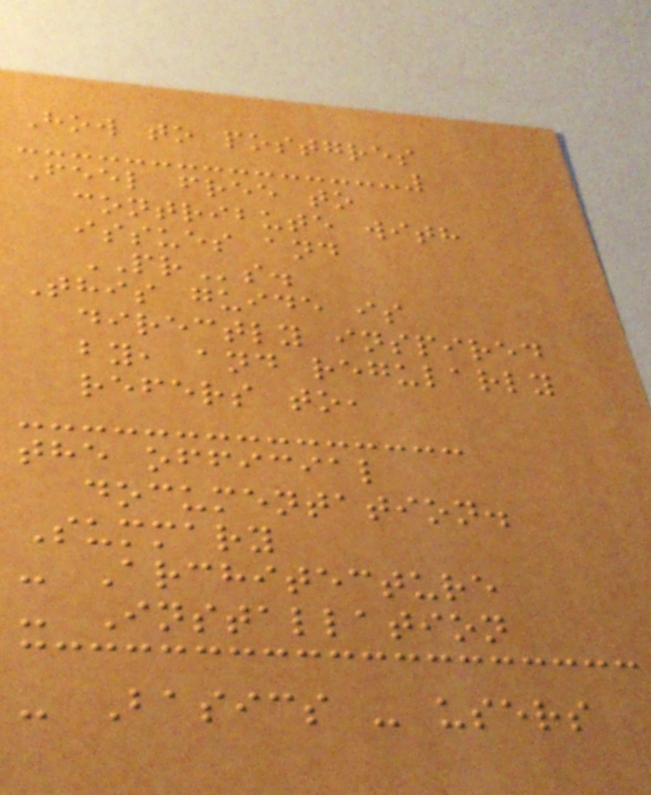How to postgres
Feel free to
contribute with
issues and
PRs.
This guide is
directly inspired
by, and regularly
refers to,
the official
documentation.
Summary
- Architecture
- Installation
- Basics - users
